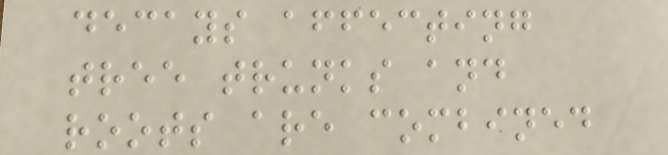decays affecting
tree trunks and
roots are combined
